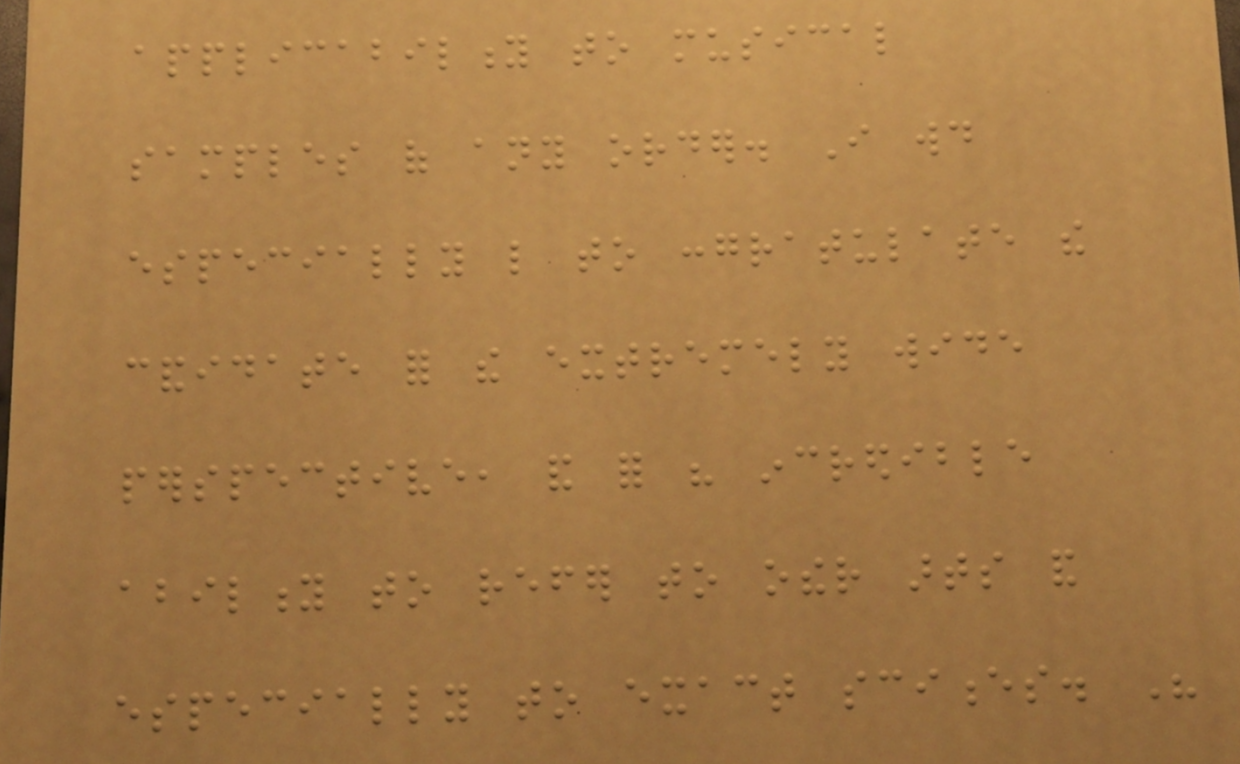applicability to musical
samples of any order. I would
especially like to congratulate the
candidate for the extremely wide
perspective, and for his incredible
ability to refer to other arts and
especially to exact sciences. His
